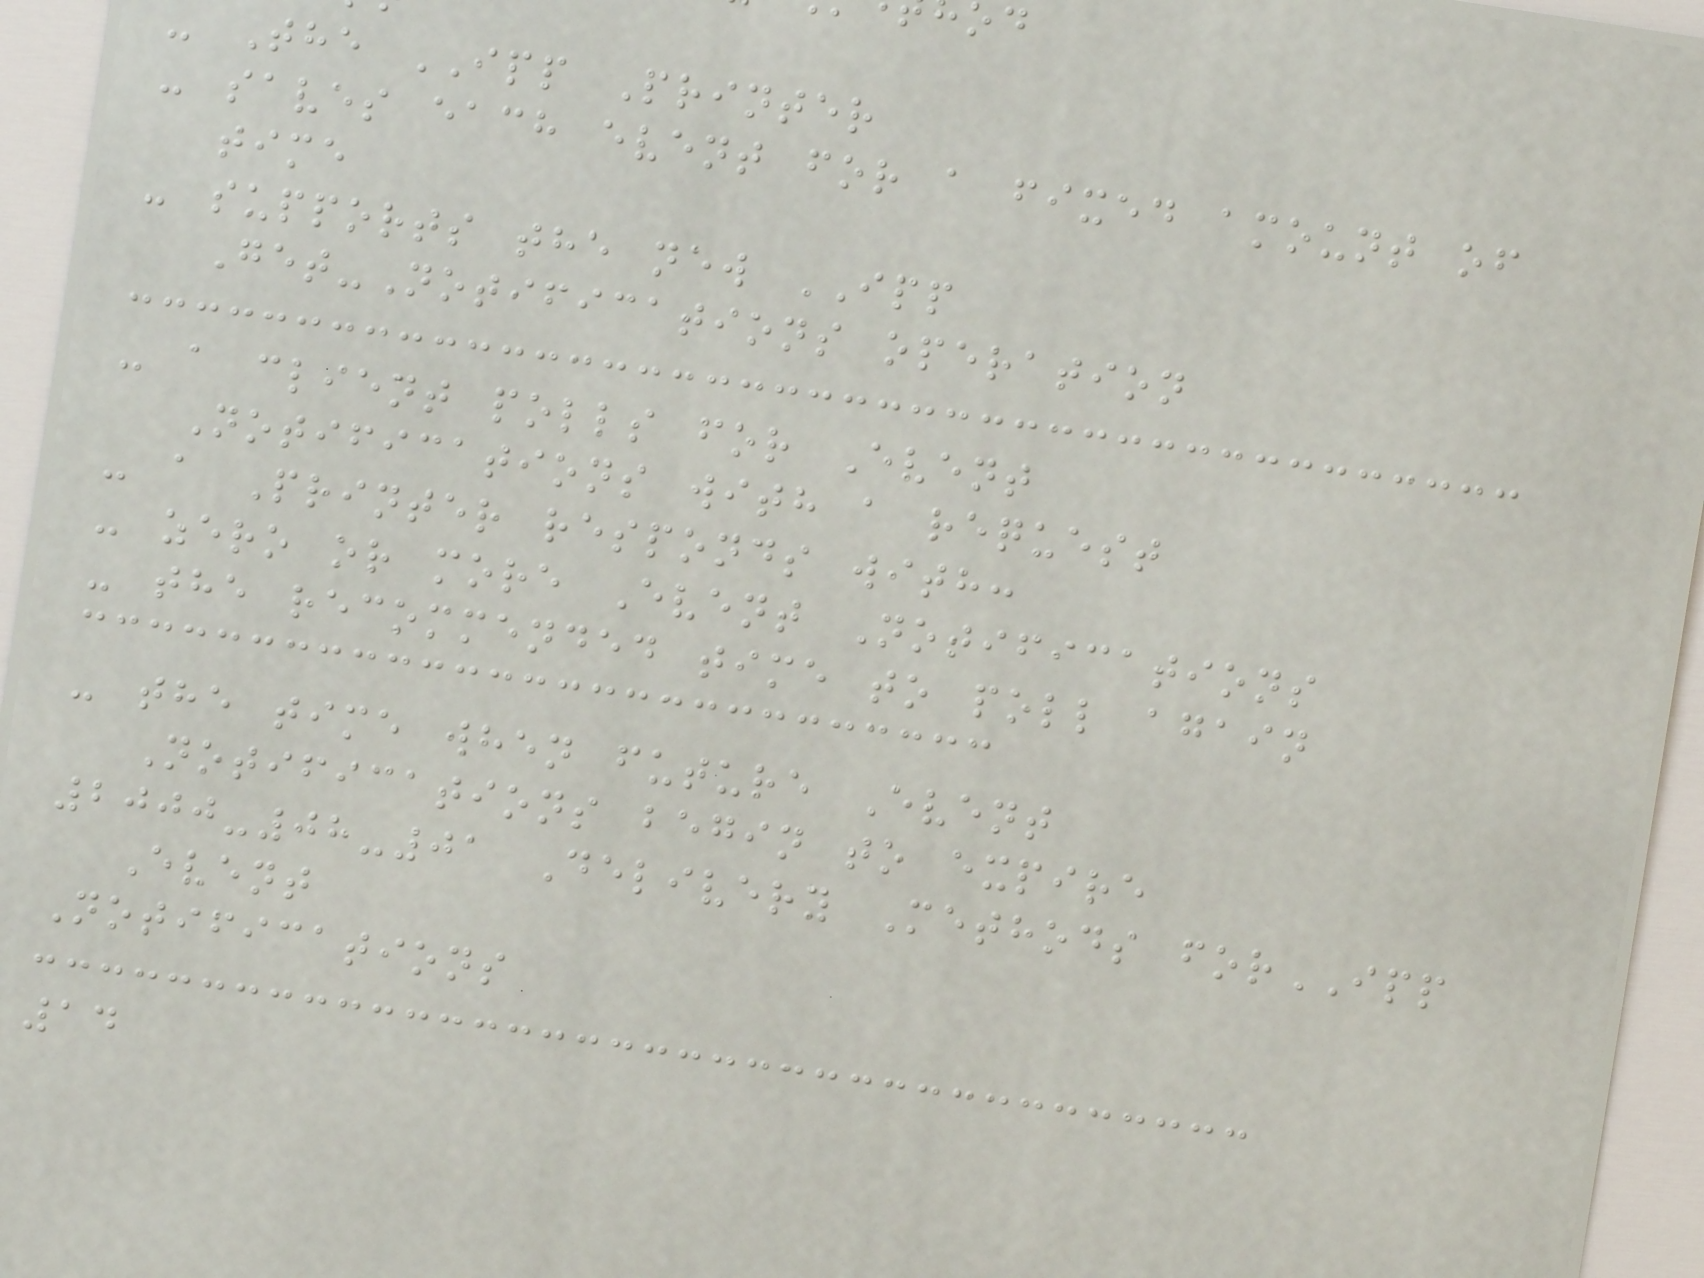- The IPP Printer
- saves each event for a fixed amount of
time
- supports the new IPP
Get-Notifications operation
- a client polls for Event
Notifications with a request
- a Printer responds with:
- zero or more Event Notifications
- the recommended time to poll again
- the time when future Event
Notifications begin to expire
2000-08-01 Delivery Methods forIPP
Event
Notifications
14
